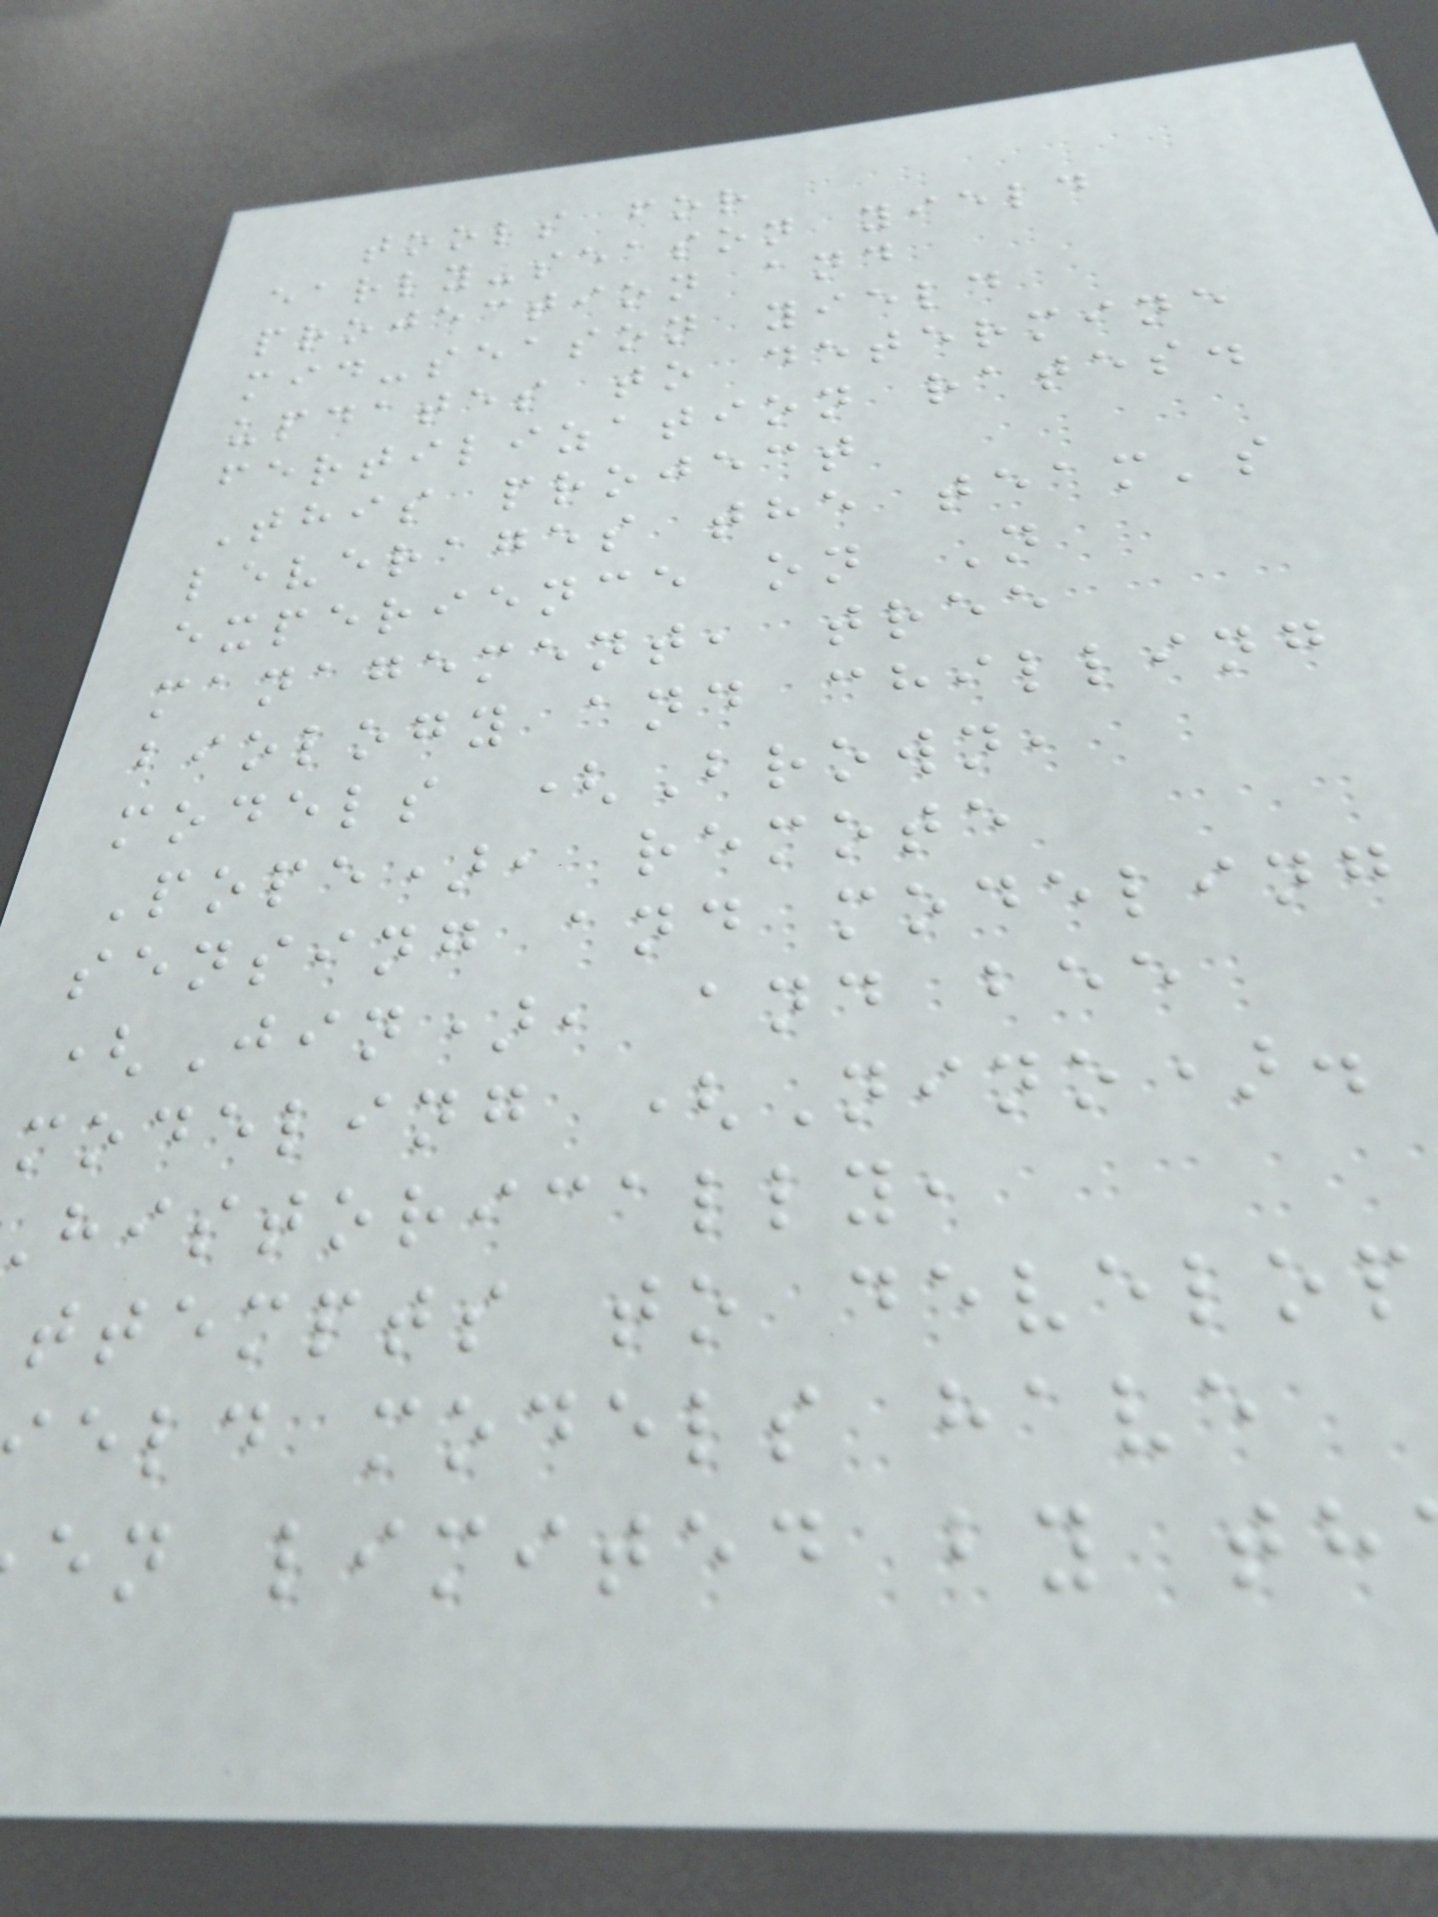tools for
early-season yield
projection and
mid-season yield
updates to determine
fertilization rates.
This project
leverages the team's
experience on N
management, tree
biology and chilling
models (Brown,
Pope), remote
sensing and modeling
(Jin), and bee
modeling (Nino).
historically,
ttempts to develop
eld models have
en limited by th
